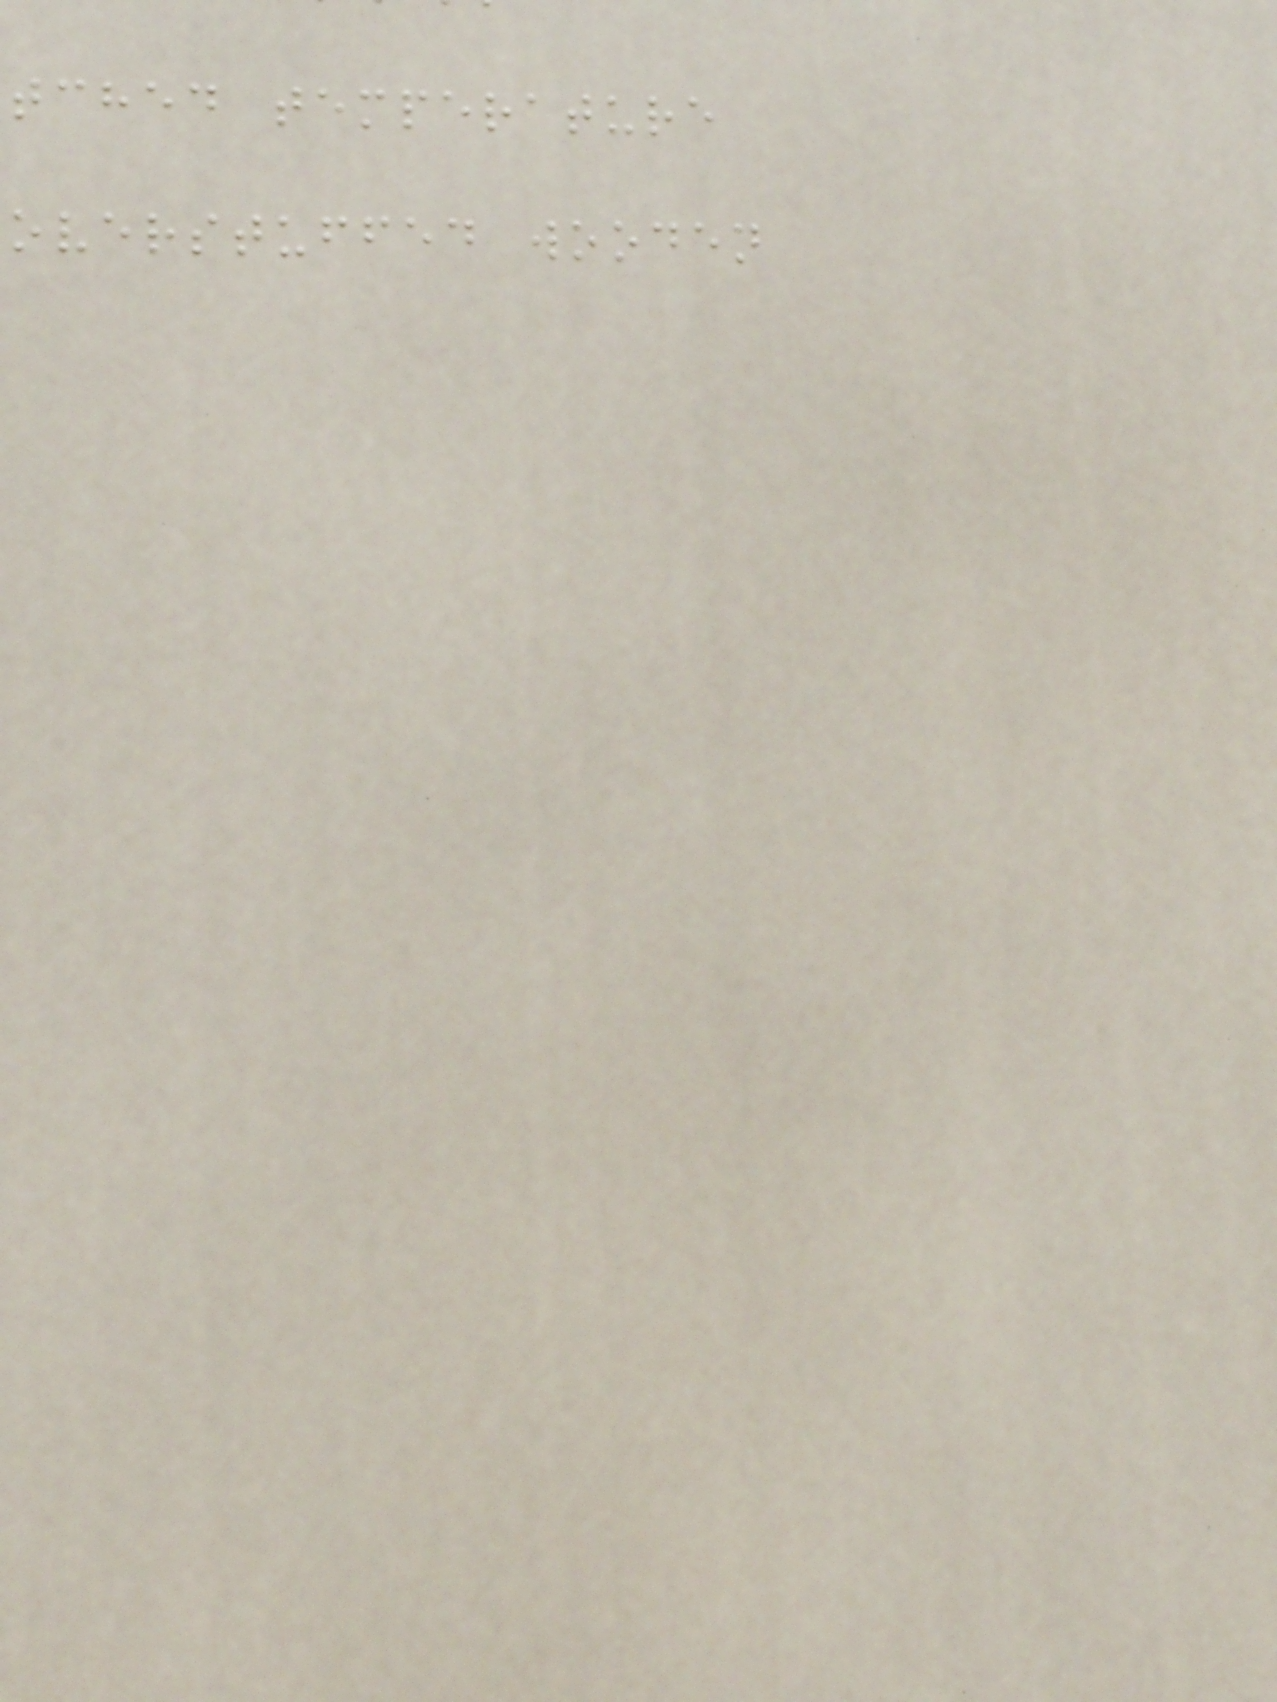tched temperature
overstuffed wooden
